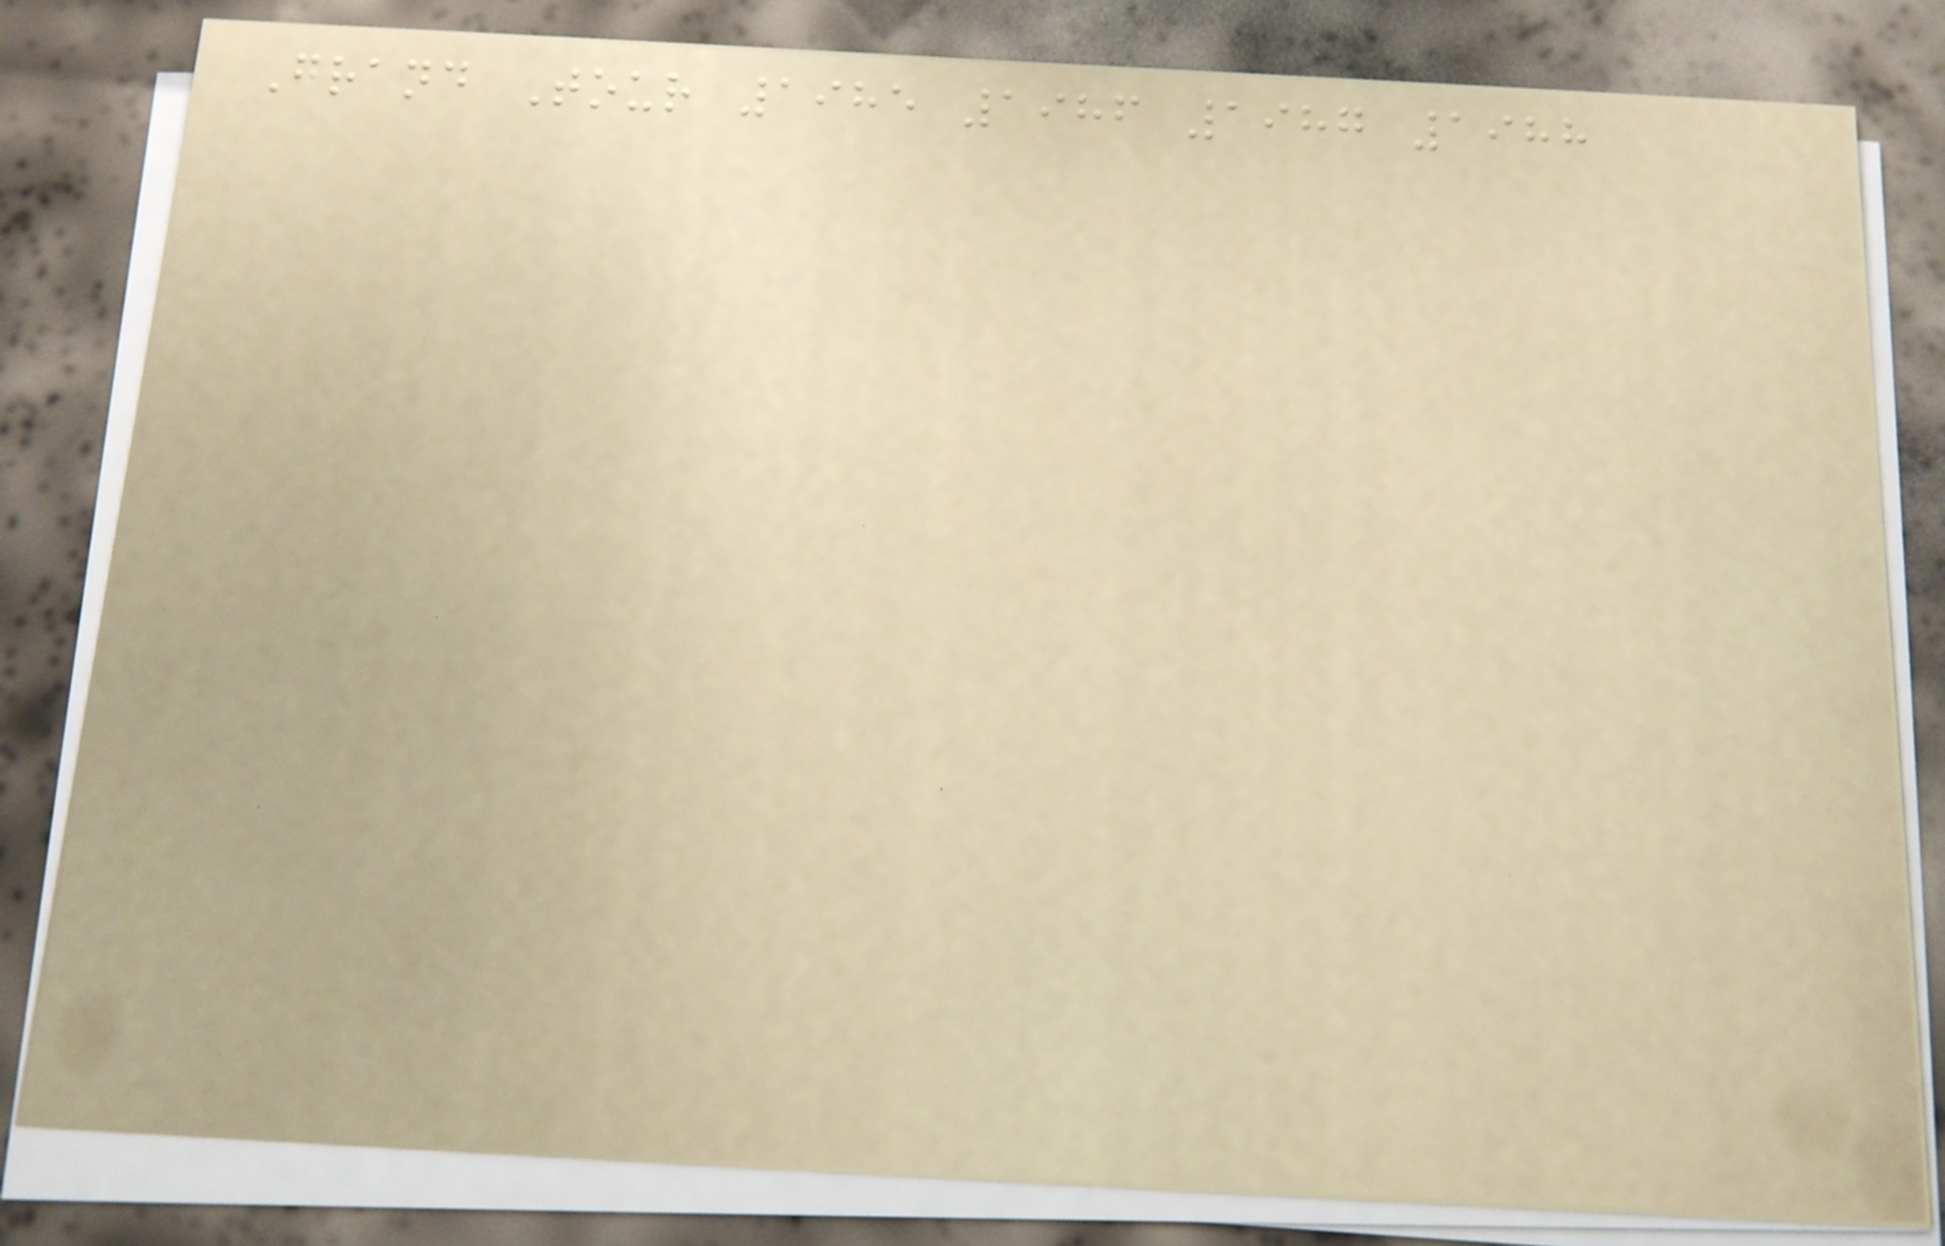Grand Tour 1985 1986 1987 1988
